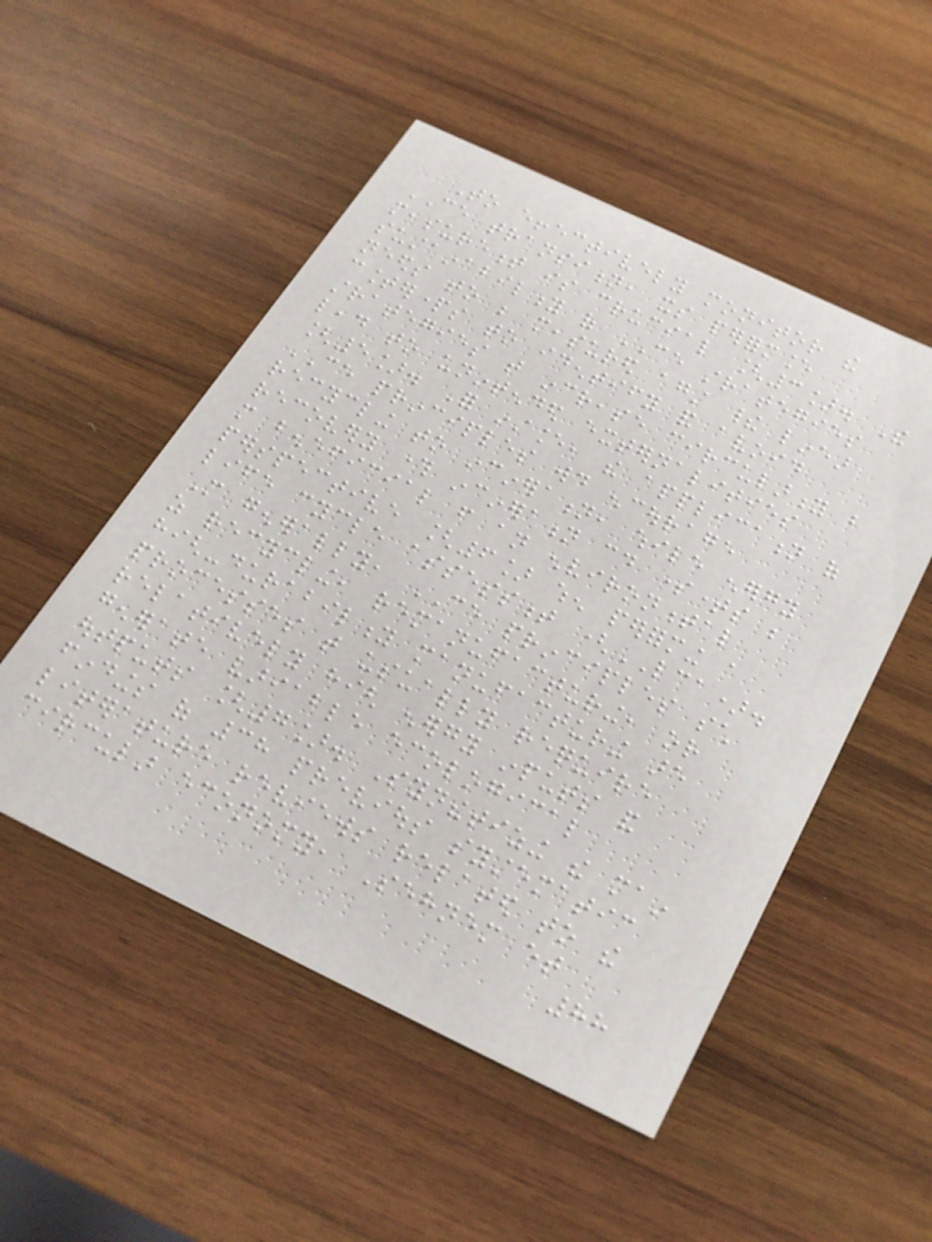To effectively monitor the
CE transition, its performance
measurement is crucial [3]. The
sustainability of CE strategies
needs to be measured against their linear
counterparts to identify and avoid
strategies that increase circularity but
lead to unintended externalities
[5]. For instance, the application of
CE principles would encourage
recycling to incineration, while energy
recovery through incineration could sometimes be
more beneficial from an environmental
perspective [6] when performing a
life cycle assessment (LCA).
More generally, CE principles such
as recycling, remanufacturing, or
high-durability manufacturing are
processes that usually require
relatively high energy inputs and
generate variable ecological
outputs [7]. Synthetizing the main
findings of 38 previous systematic
literature reviews related to the
circular economy, Sehnem et
88
